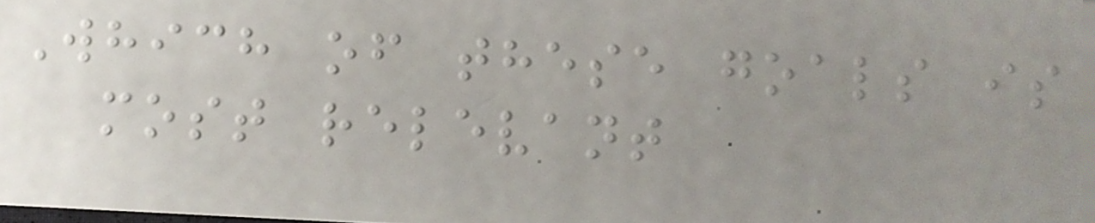Which of these goals is
most relevant
